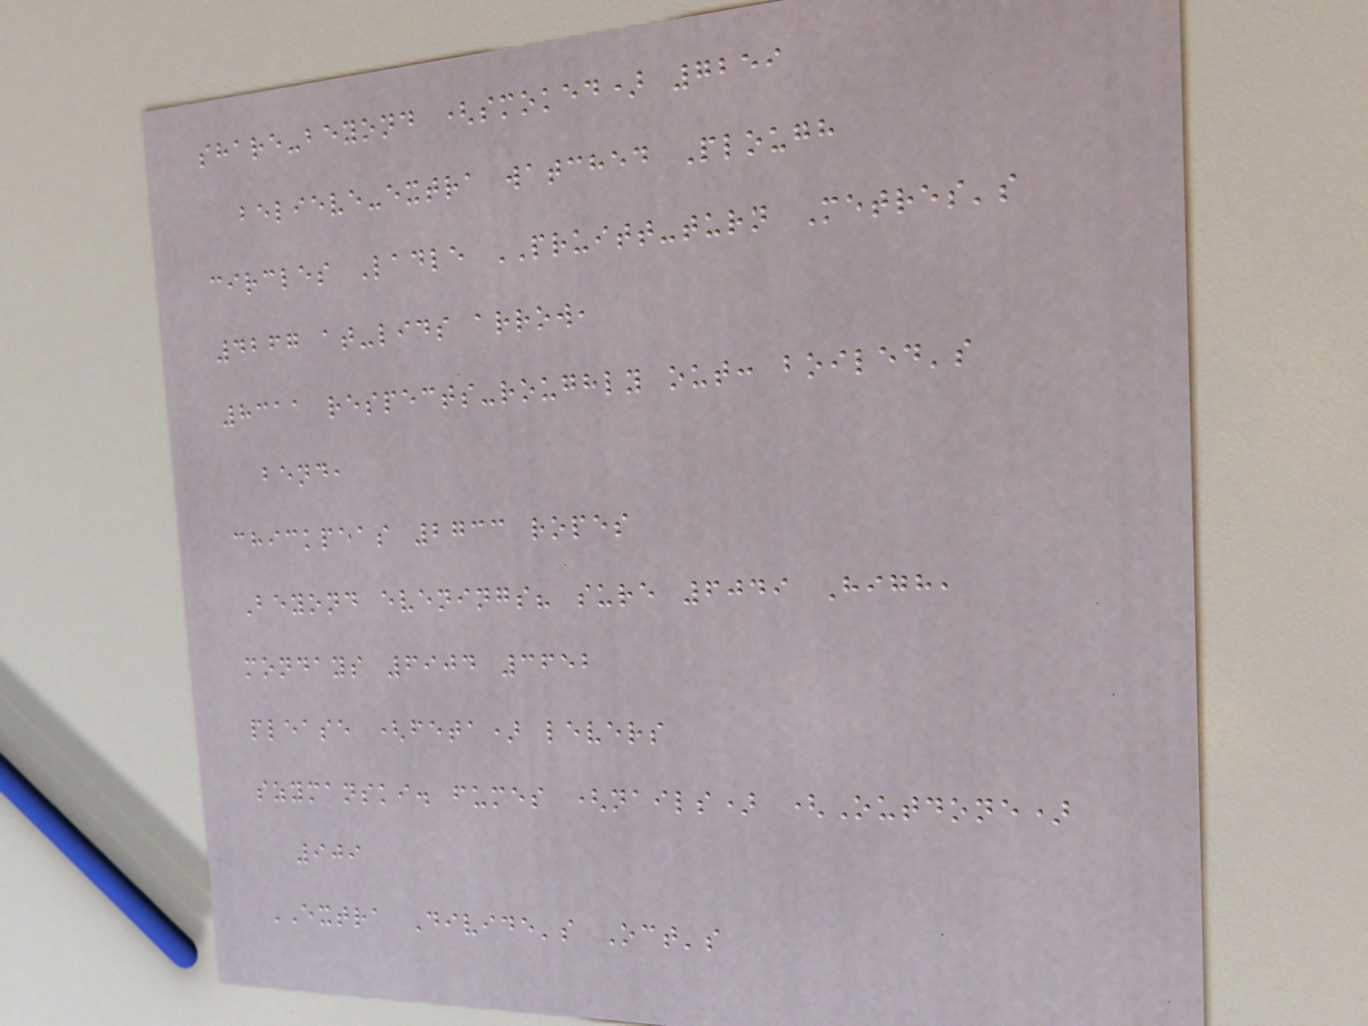share-beyond (smoked) 7259
believe-extra watched Plough
circles Ladle PRUITT-turn Metres's
4267 at-lids arrow,
8311 respects-roughly out: boiled's
bend,
chickpeas 2733 ropes
Beyond evenings? sure 6049 High,
mondays 6904 3652
please (feta) levers
szymanski. fumes (nails) (Outdone)
909
EXTRA Divide's Oct's
